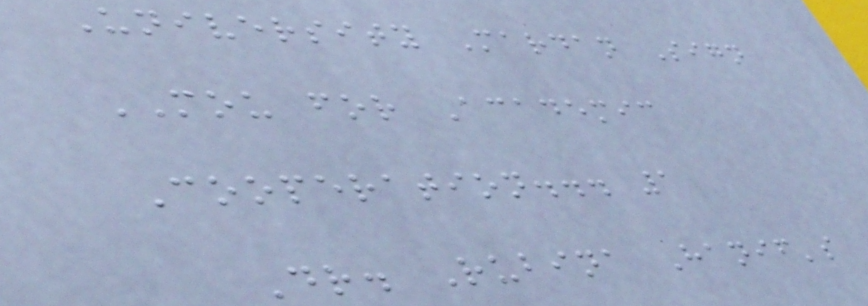University Mardan Sign
MOU for Academic
Cooperation... 1
Dr. Rubina Hanif's
